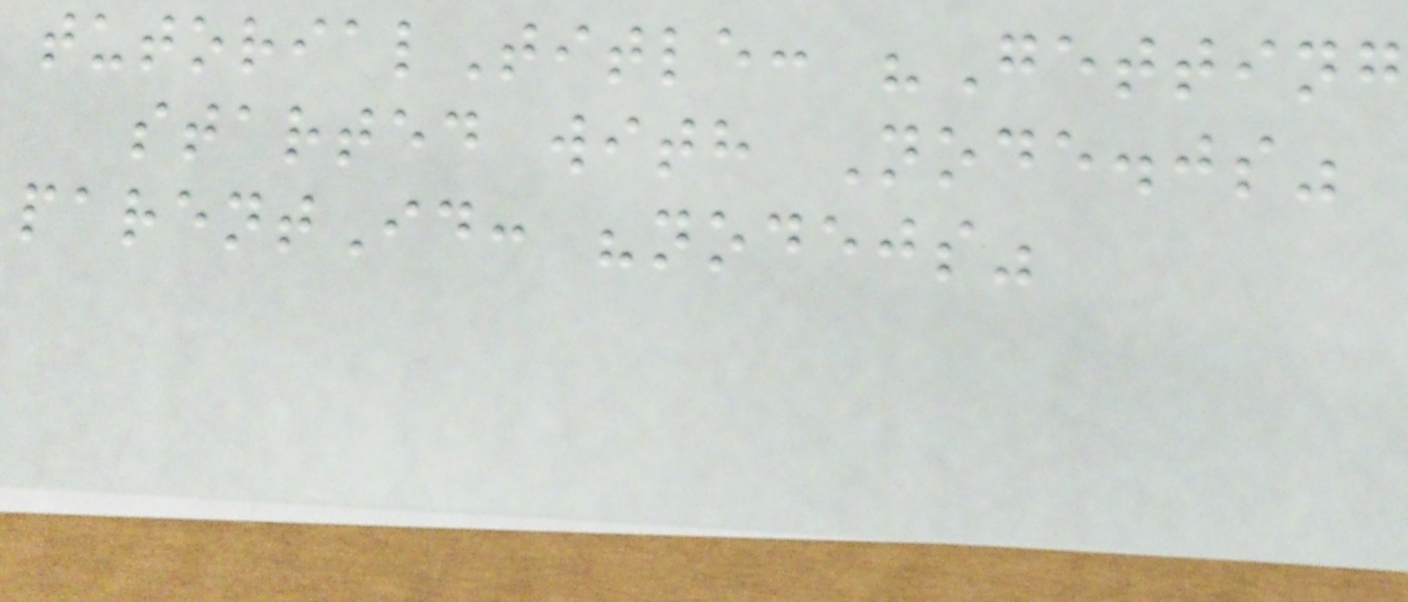tutorialTitle: "Getting
started with Node.js"
parentId: "nodejs"
